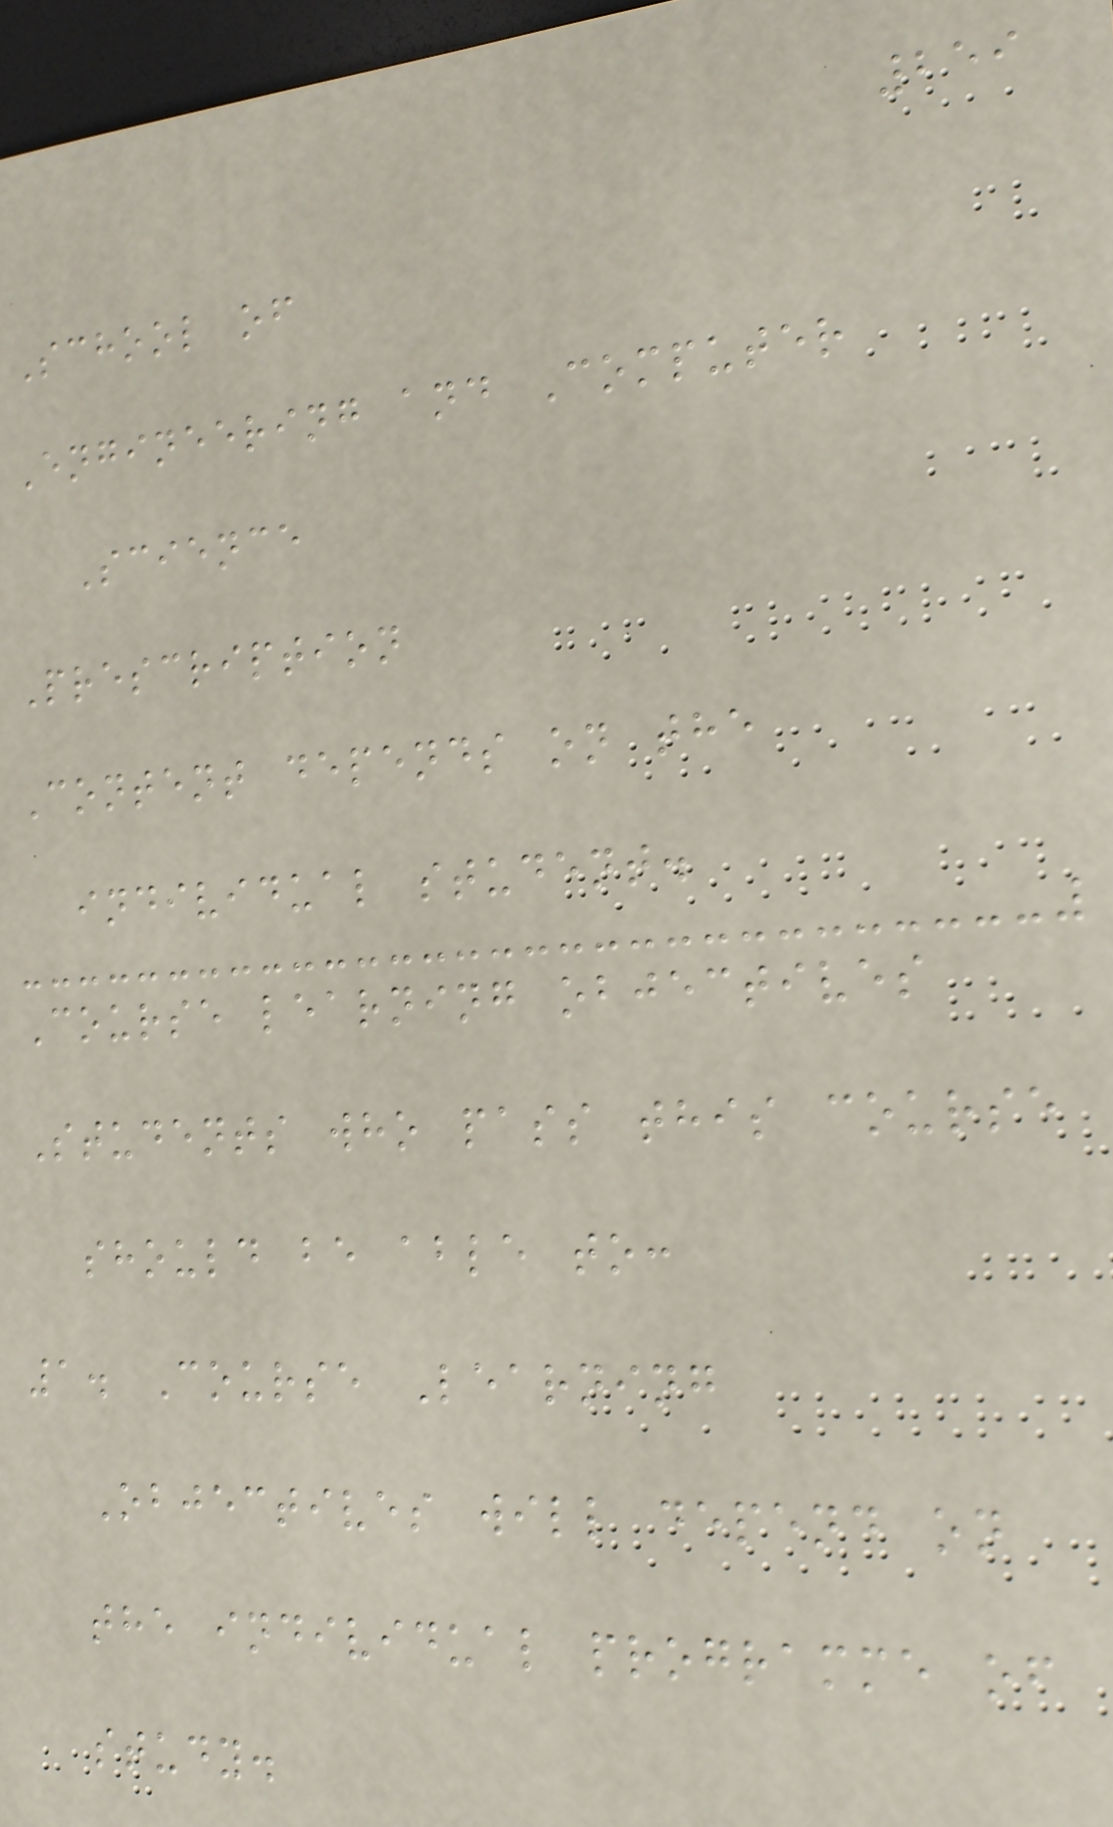259
School of
Engineering and Computer
Science
Prescription
Content depends on the
individual student.
Course learning objectives
Students who pass this course
should be able to:
1. Course Learning
Objectives will depend on
the individual programme of
study.
